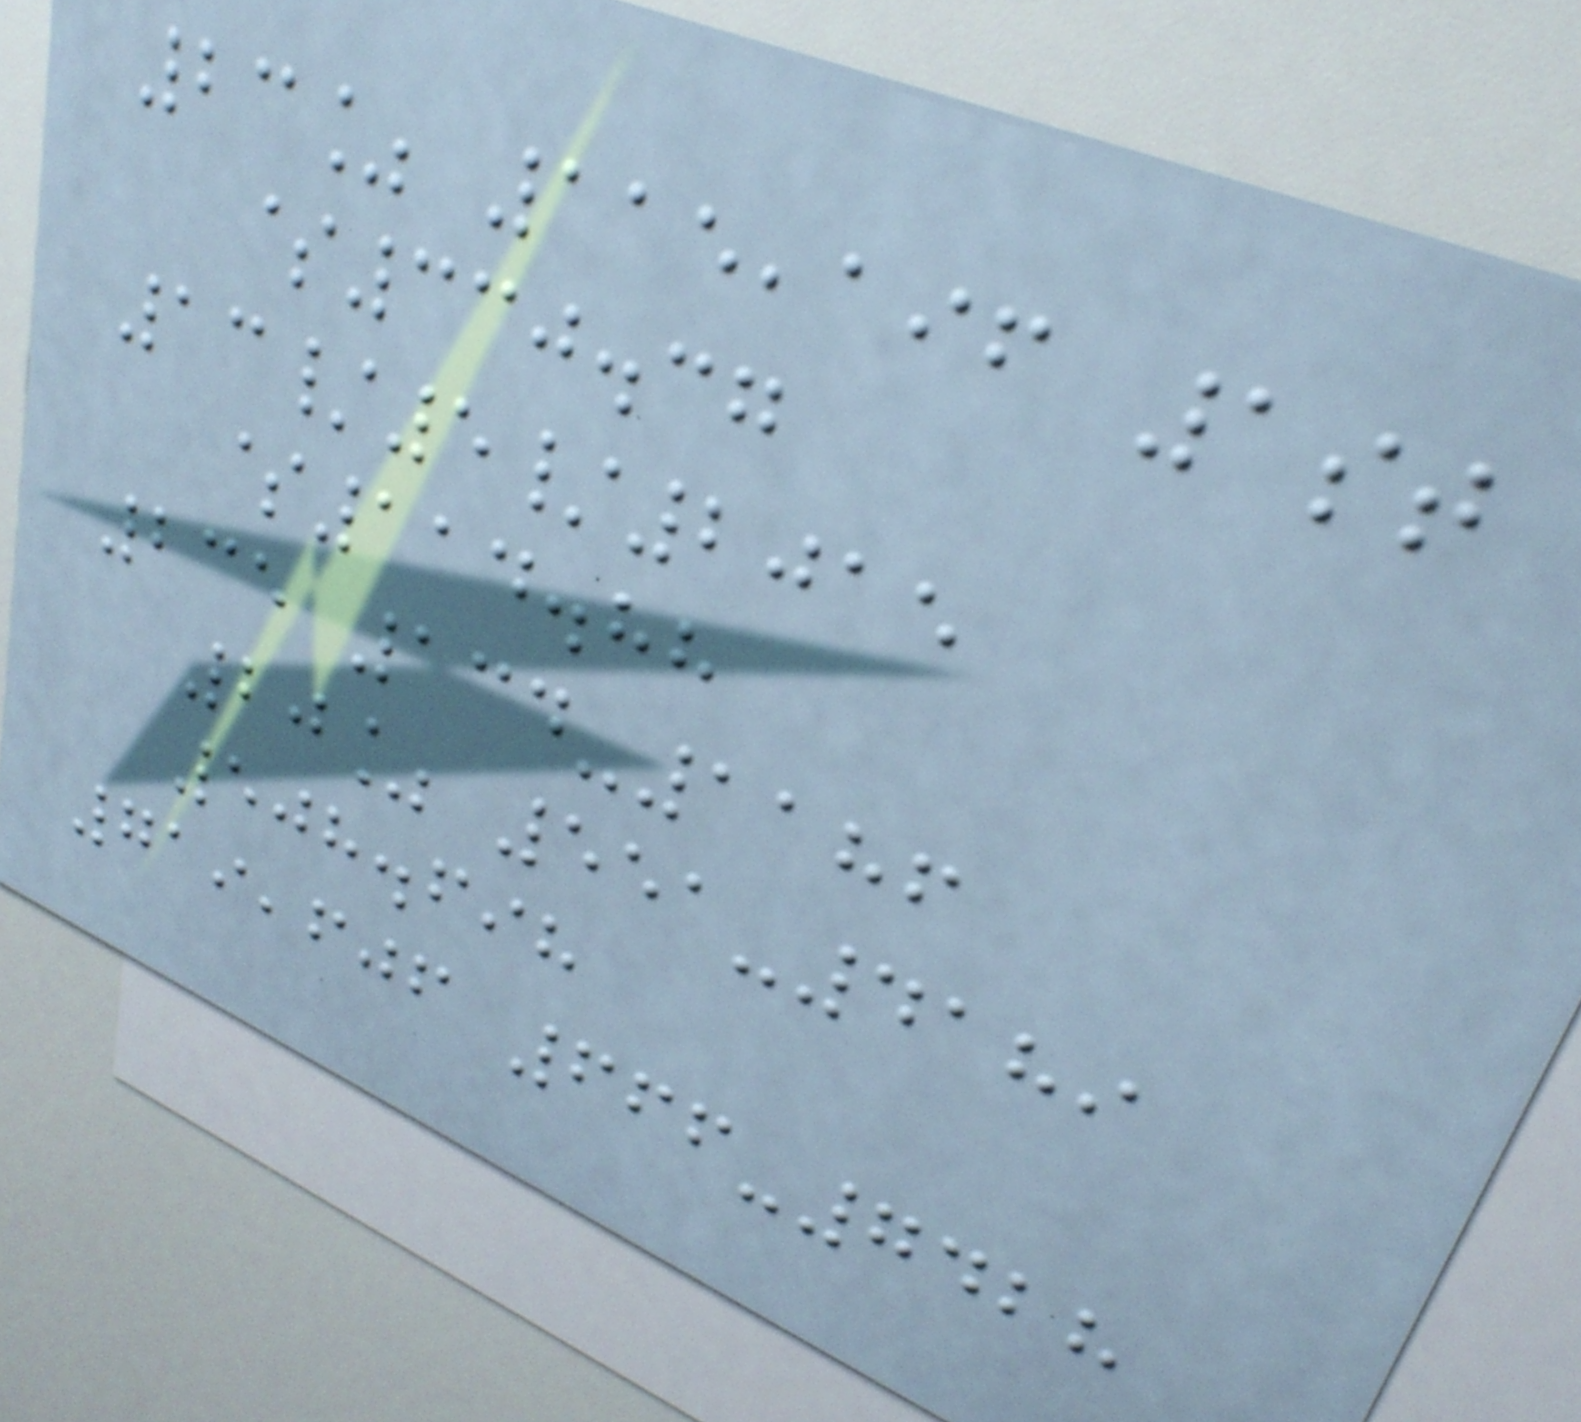23% 115,196 1st
$330.37
13/5/2015
$114.88
235 134-1186
20% 551-4189
508.698
719,606 666-7428
